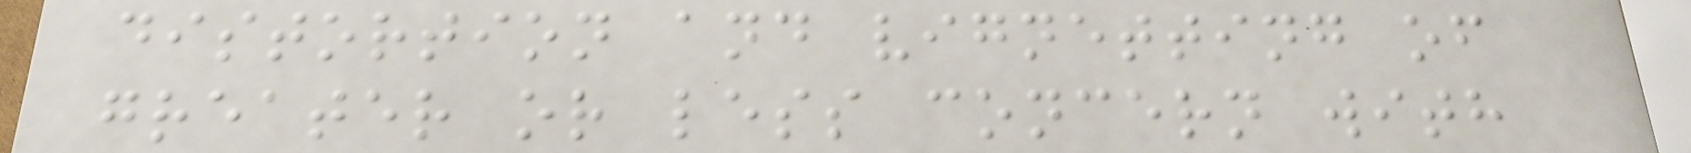distortion and vignetting of
greater or less concern with
